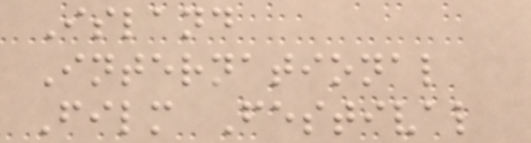Island
International
Film Festival
